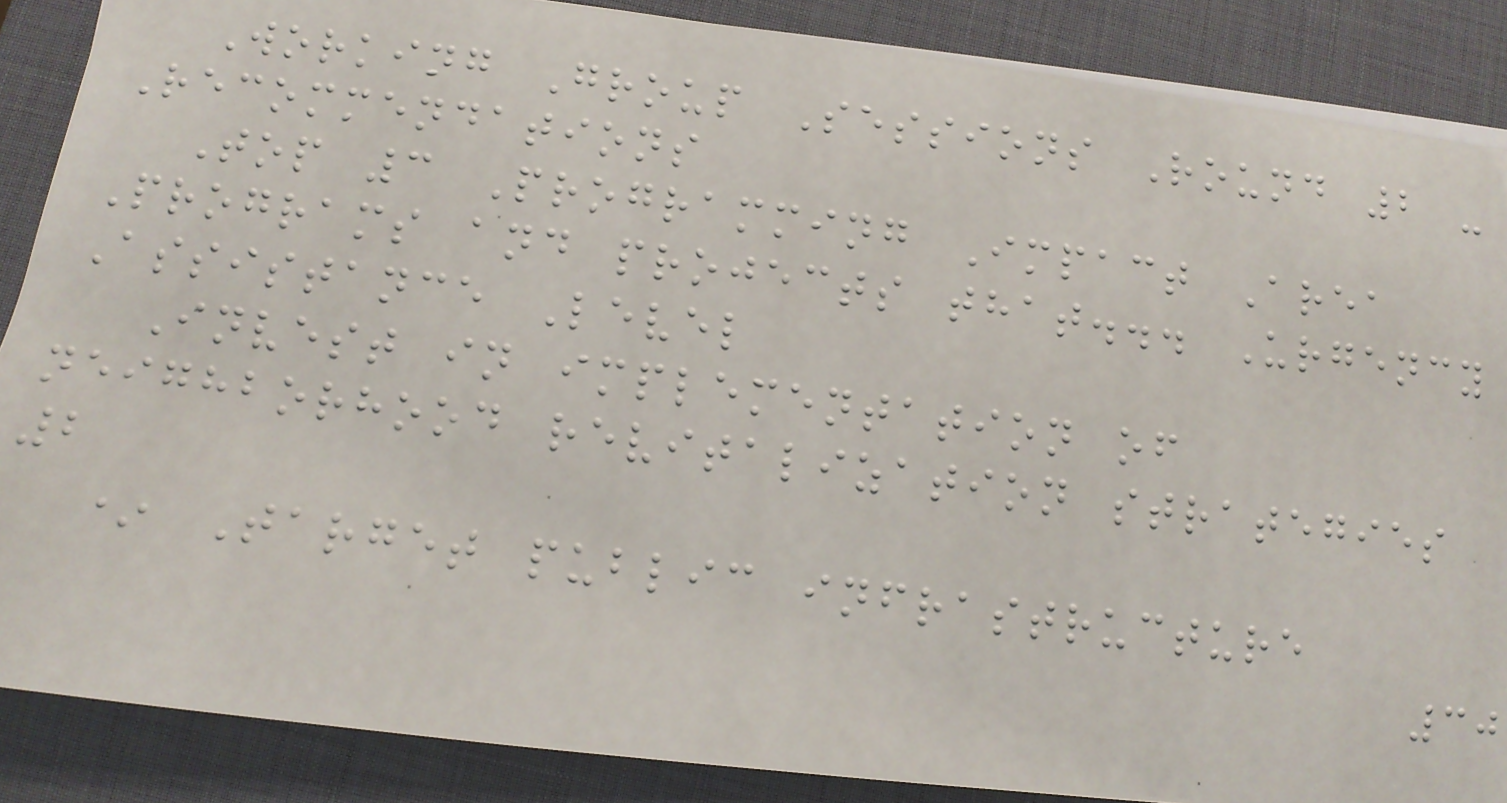Working Group Sessions Round 2 -
Recommendations
Top 3 Programming Impact Area
Programs and projects that... Urgency
Assistance Level
Invest in implementation of
neighborhood revitalization strategies
2
* Target public infrastructure
30
